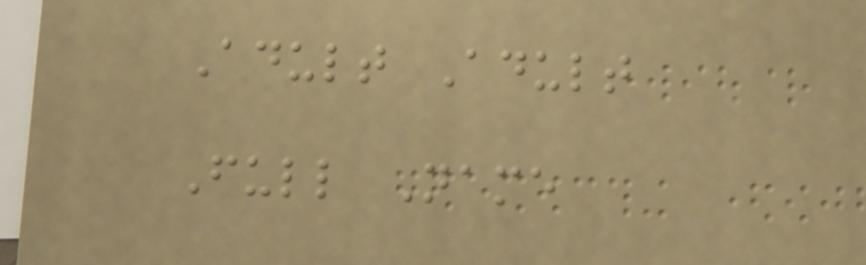Adult Adult
Full Name
